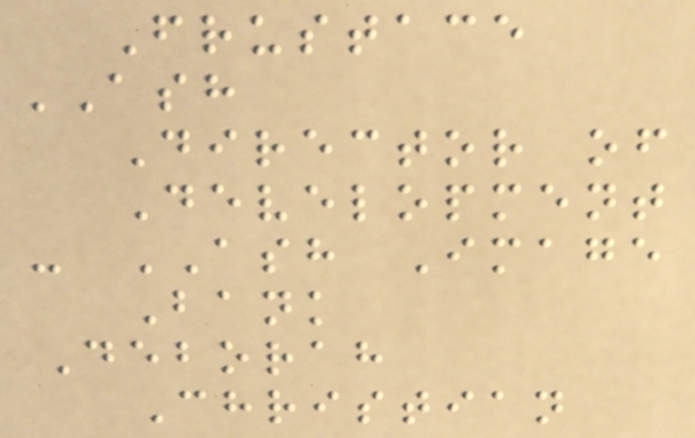Frustace
ASH
Director of
Development
- ASH Image
Bank
Deborah
Christian
